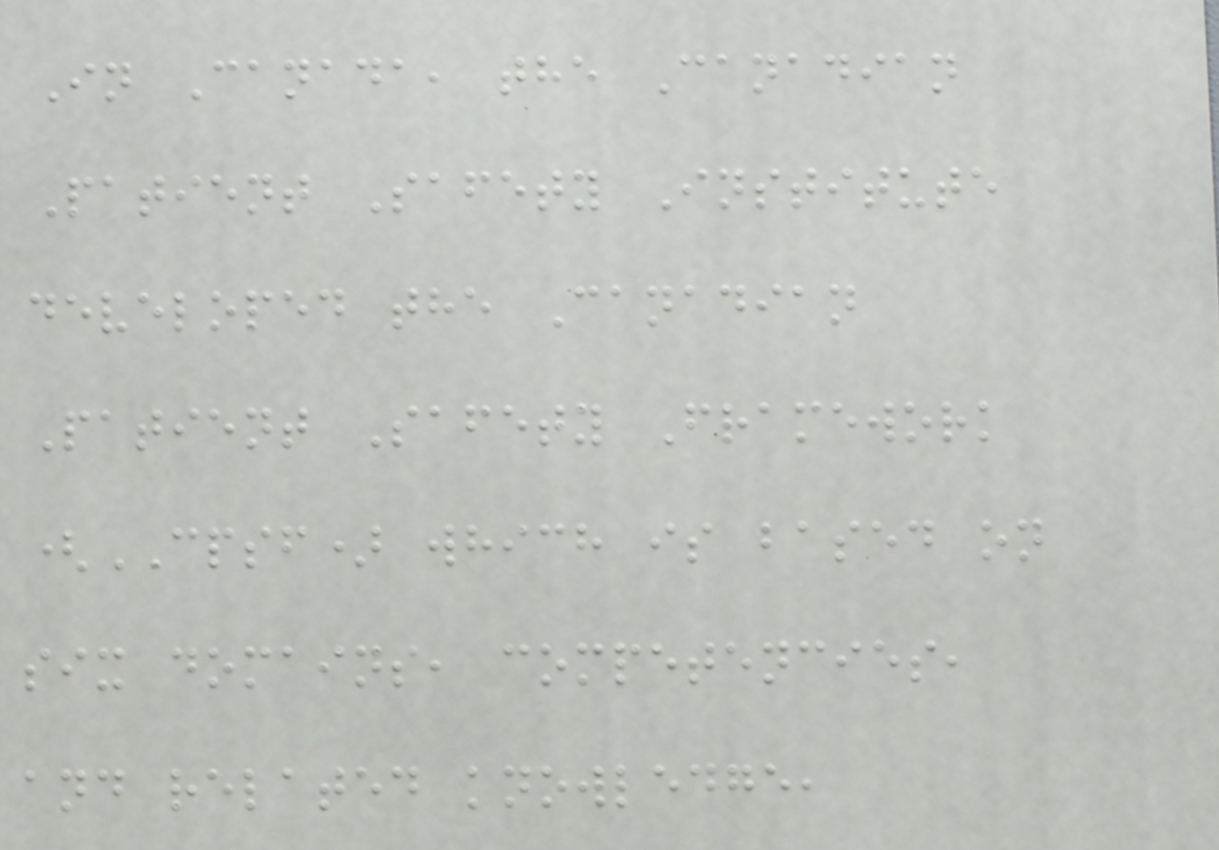In Canada, the Canadian
Patient Safety Institute
developed the Canadian
Patient Safety Framework
(CPSF) which is based on
six domains, competencies,
and related knowledge,
